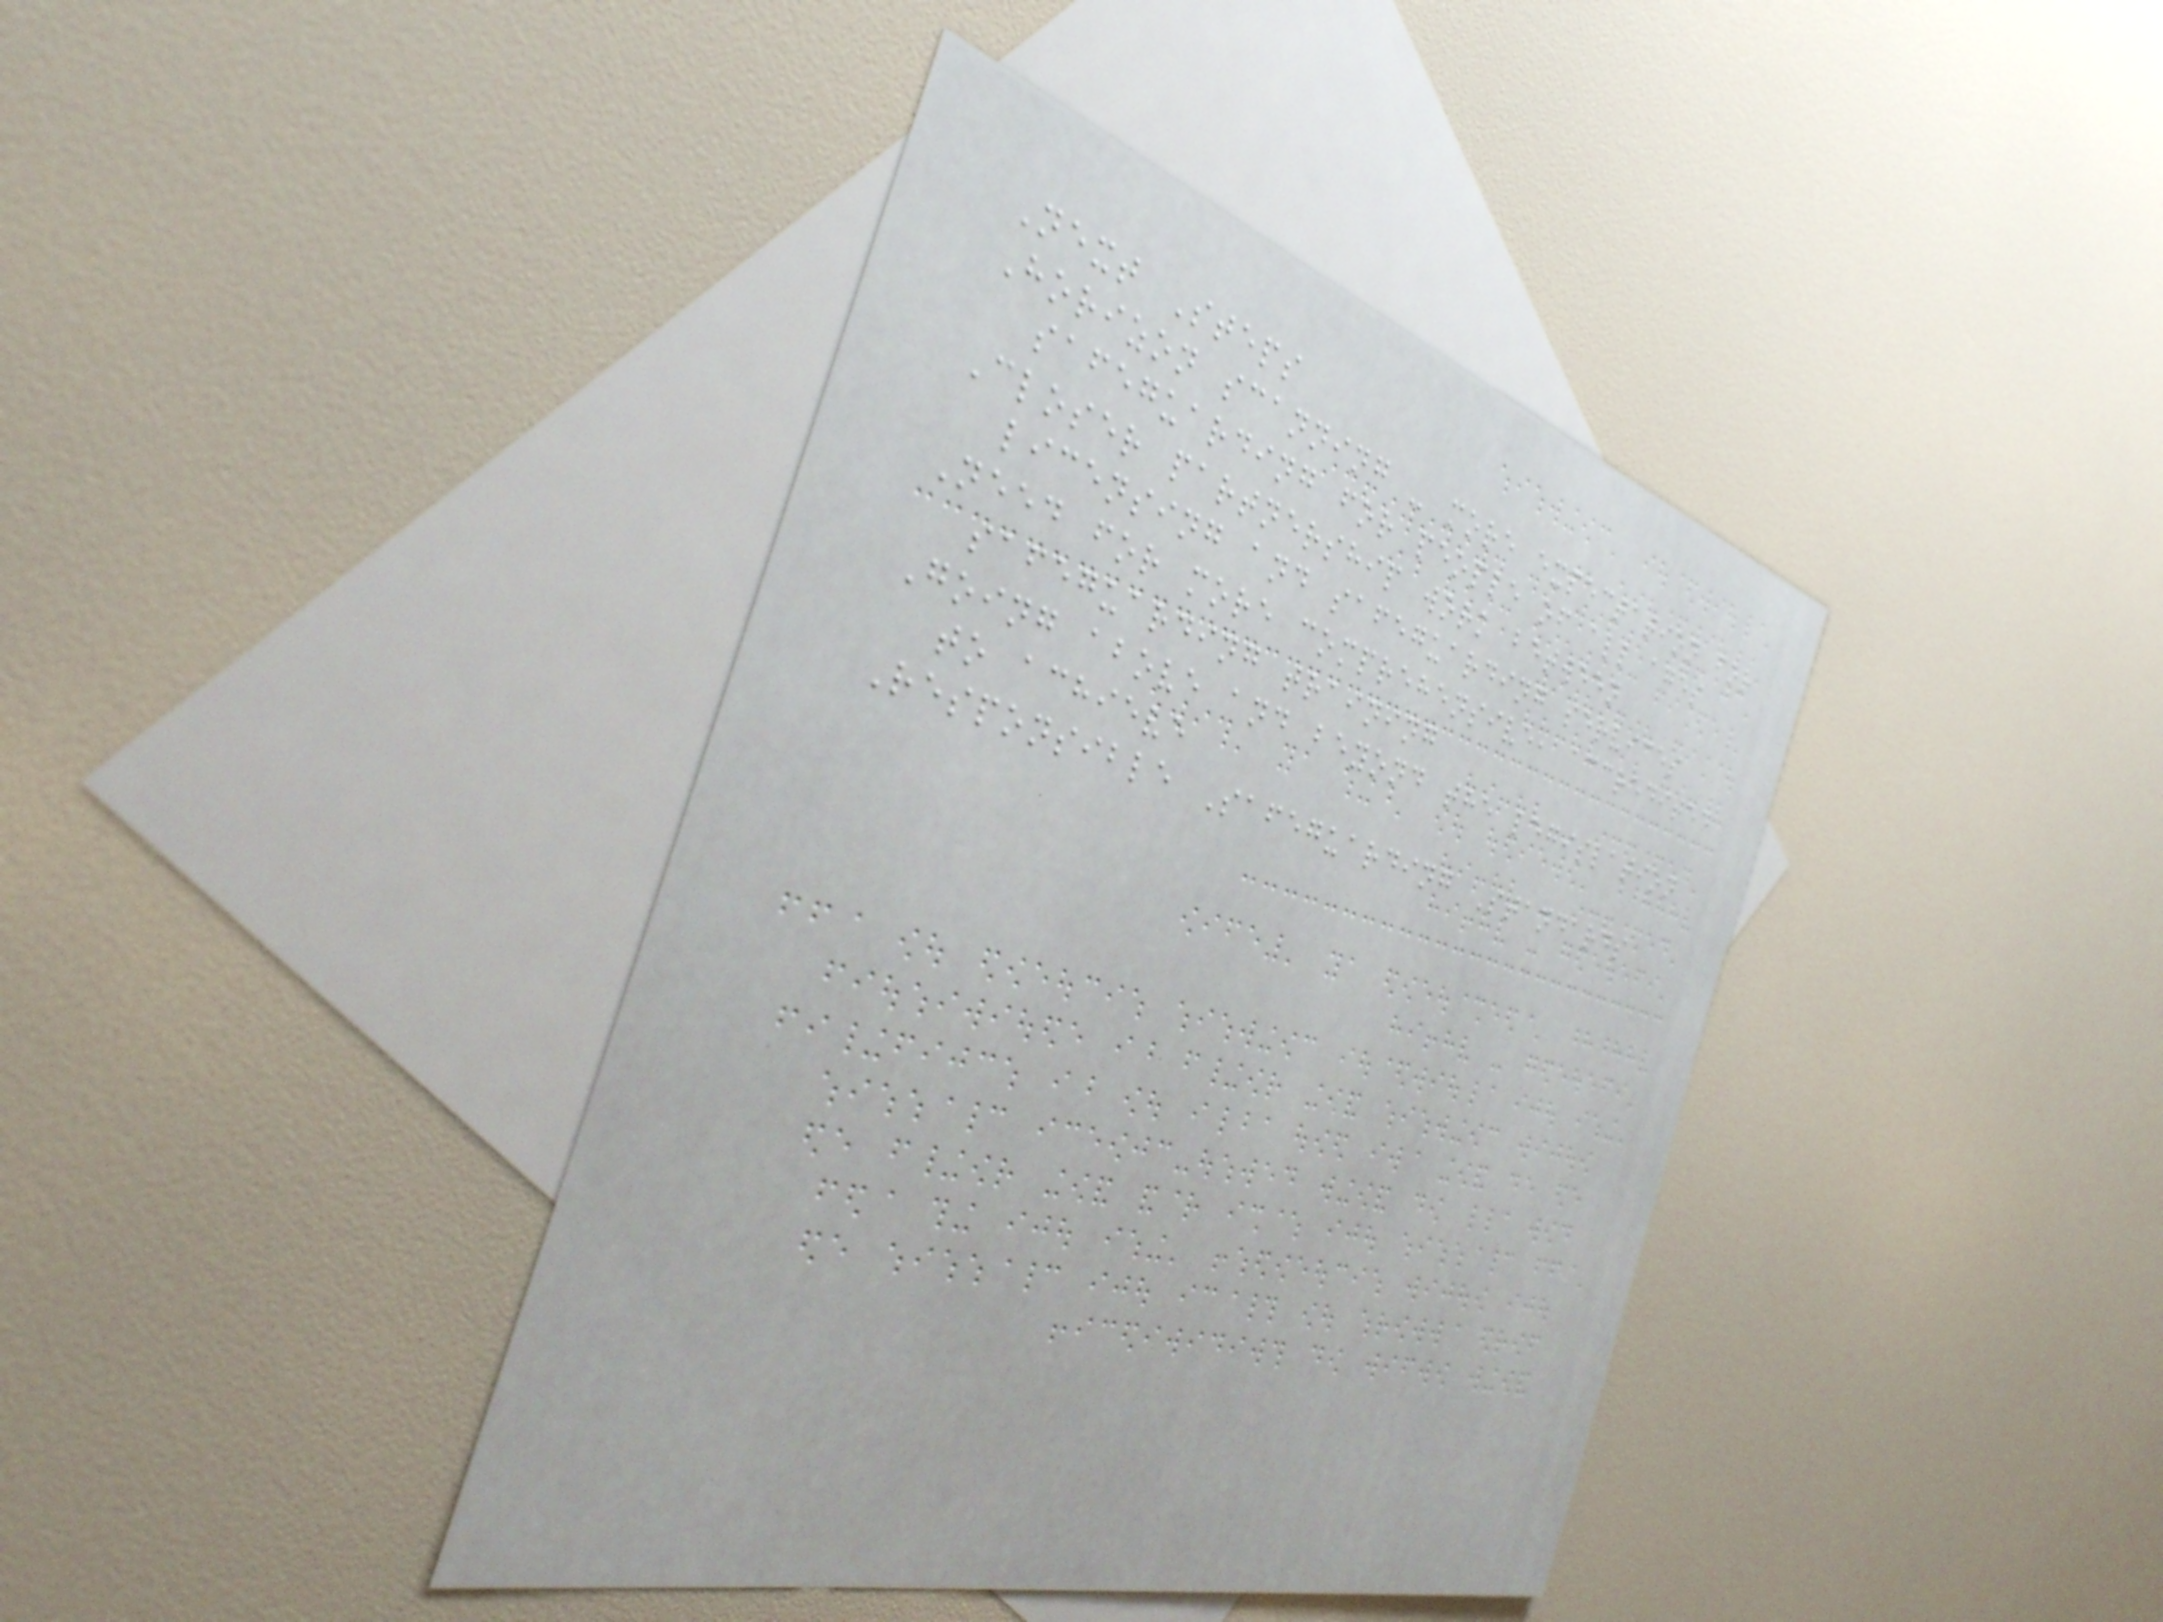Next Steps
Horizon scanning - more expectation for
safeguarding for people of all ages
Closer partnership work between
licensing and safeguarding services
Need for more comprehensive, accredited
safeguarding training
Going above and beyond the legislation
to achieve
Responsible Safeguarding Standards
